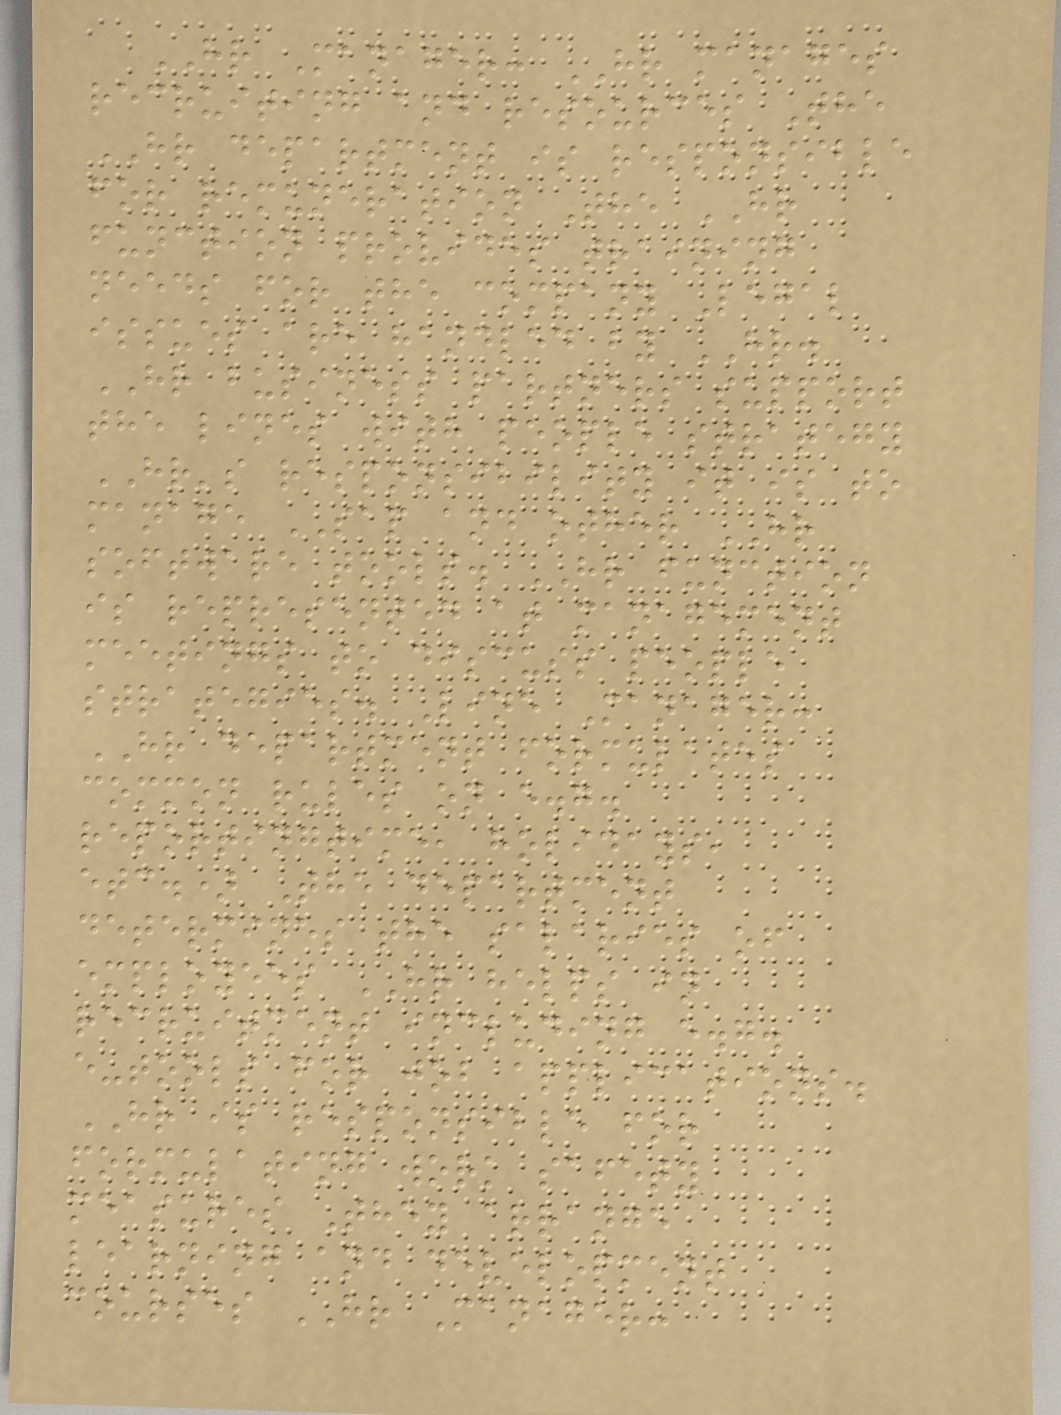HR Manager: HR manages
recruiting and resources The
HR department is responsible
for remuneration The HR
function provides training
needs for the company Legal
issues are handled by HR.
HR business partners support
the lines with people strategy
HR's responsibility it is to
manage SAP and other HR
software tools. HR function
is represented at management
meetings to discuss people
strategies. Line Manager:
HR department formulates
common rules on e.g.
reportingtime, holidays,
etc.) The department
determines the salaries of
employees HR helps in
recruitment including e.g.
e-tools for job applications.
HR is responsible for
formulating work safety
measures They arrange
learning and development
courses HR Manager:
